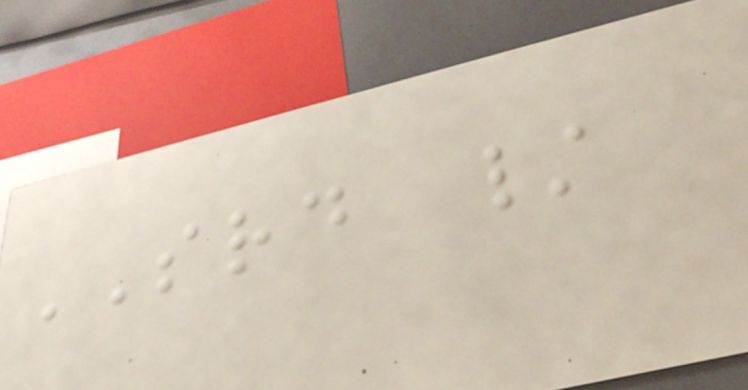SRD /
